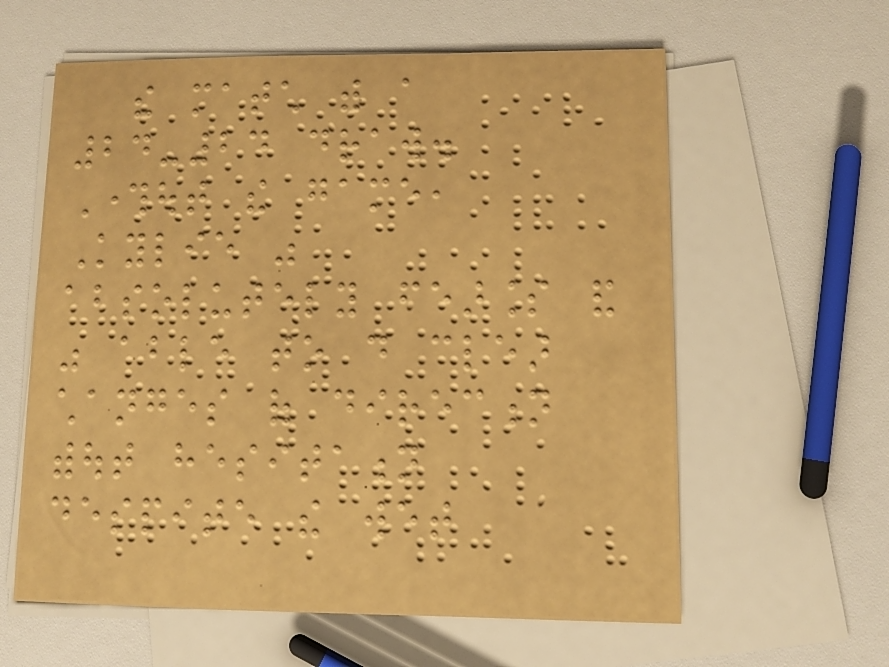the match with a
24-24 draw.
Throughout the game,
Kylie was
absolutely fearless and
was able to do clear
changes of direction
without hesitation
despite the wet
